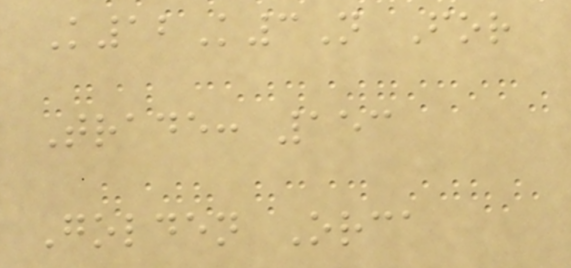K12K3N For
Trade: 153
Golden Orca
